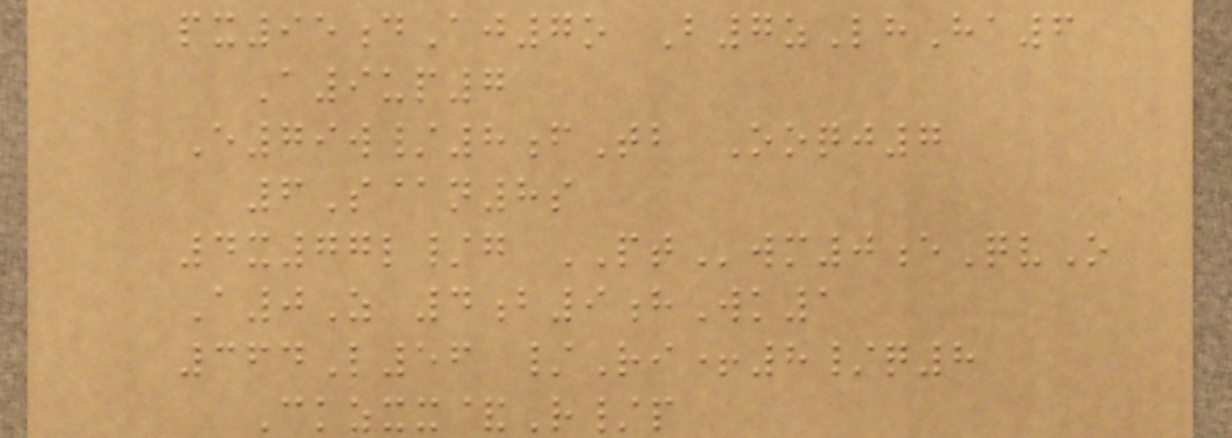px95dAj7o B7zLhHa6
A9up7
E79w/8fTb Ooqj7
6S@n8s
4x77l/g PTwm0eQvO
A0Z 4b9hWk1
364L56 /Ri+8/q8
Ckzxx&R/p
